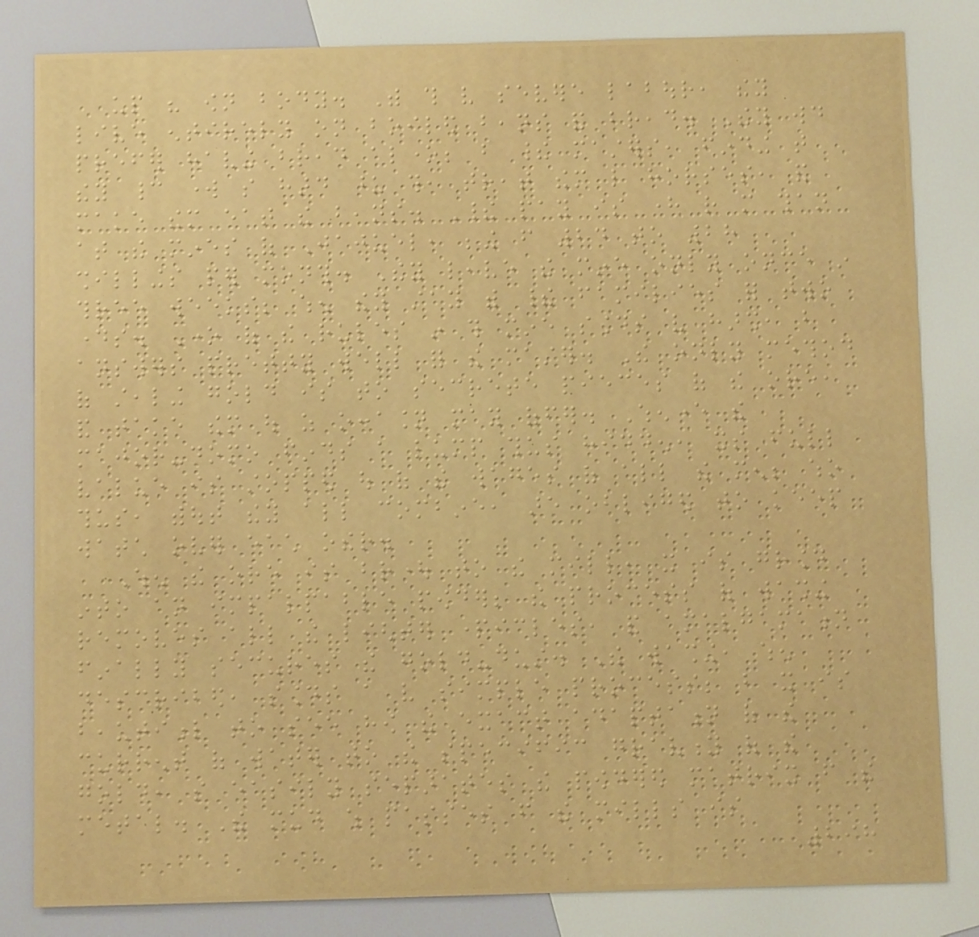up his own body. With this very severe labour, they
live entirely on boiled beans and bread. They would
prefer having bread alone; but their masters, finding that
they cannot work so hard upon this, treat them like horses, and
make them eat the beans. Their pay is here rather more than
at the mines of Jajuel, being from 24 to 28
shillings per month. They leave the mine only once in
three weeks; when they stay with their families for two
days. One of the rules in this mine sounds very harsh, but
answers pretty well for the master. The only method
of stealing gold is to secrete pieces of the ore,
and take them out as occasion may offer. Whenever the
major-domo finds a lump thus hidden, its full
value is stopped out of the wages of all the men; who
thus, without they all combine, are obliged to keep
watch over each other.
When the ore is brought to the mill, it is ground
into an impalpable powder; the process of washing
removes all the lighter particles, and amalgamation
finally secures the gold-dust. The washing, when
described, sounds a very simple process; but it is
beautiful to see how the exact adaptation of the
current of water to the specific gravity of the
gold, so easily separates the powdered matrix from the
metal. The mud which passes from the mills is
298
